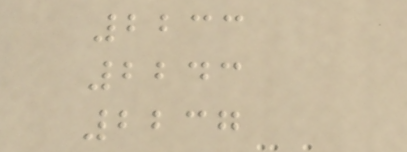2233
2243
2237
